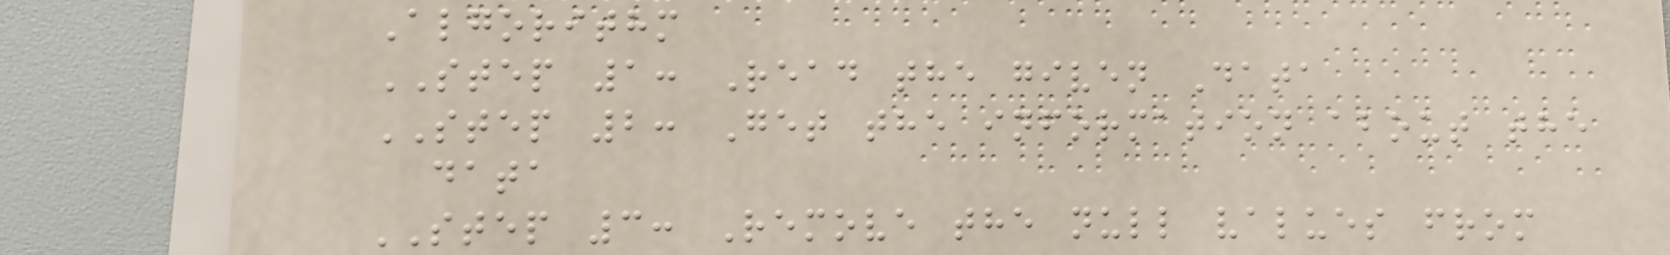Algorithm
STEP 1: Read the given Data
STEP 2: Get the information about the
data
STEP 3: Remove the null values from
